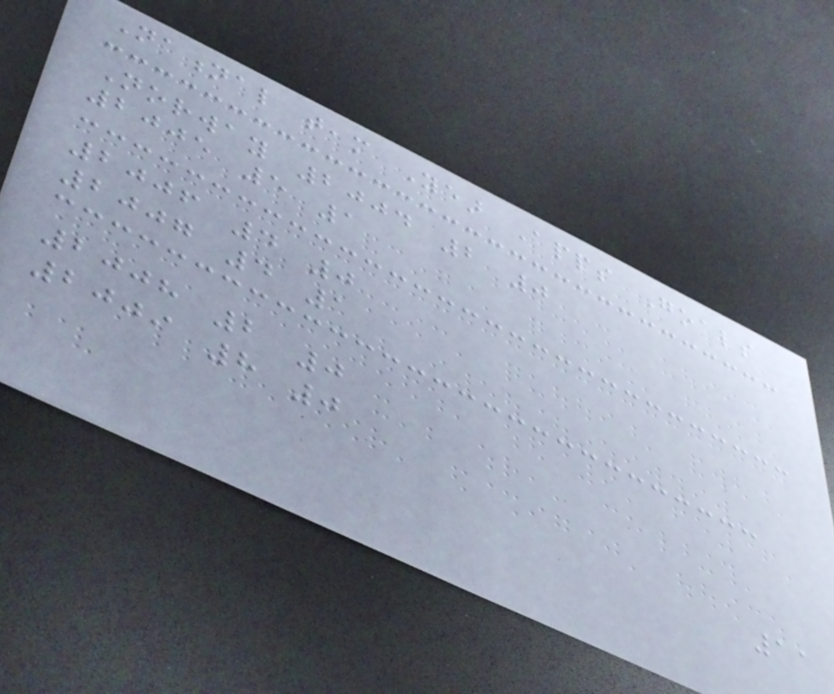National team Year Apps Goals
Norway 2004 2 0
2005 5 1
2006 4 0
2007 4 1
2008 2 0
2009 8 0
11
